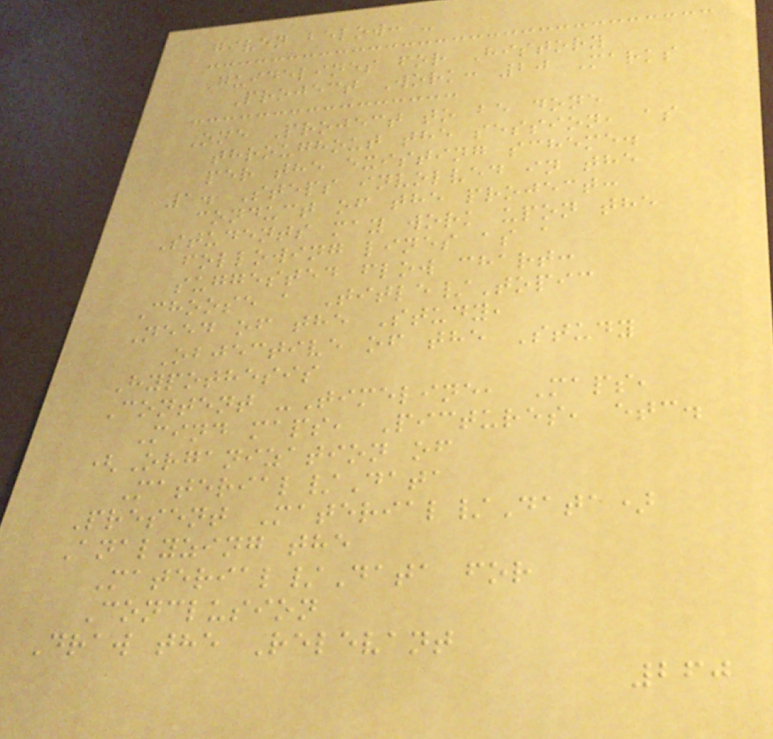given below: -
Guidelines for History
Project Work: 20 Marks
One Project to be done
throughout the session, as
per the existing scheme.
1. Steps involved in the
conduct of the project:
Students may work upon the
following lines as a
suggested flow chart:
Choose a Title/Topic
Need of the Study,
Objective of the Study
Hypothesis
Content -Timeline, Maps,
Mind maps, Pictures, etc.
(Organization of
Material/Data
Present Material/Data)
Analyzing the
Material/Data for
Conclusion
Draw the Relevant
260
